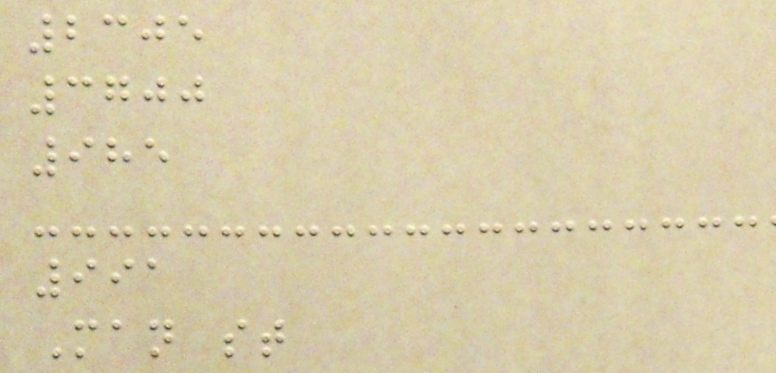2305
3700
985
991
Man st
